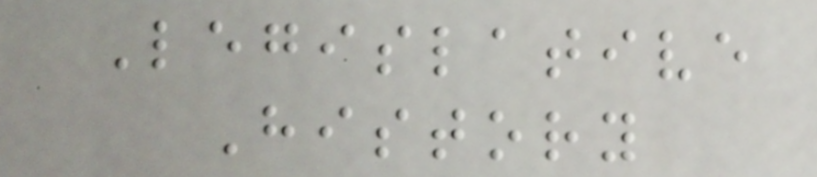Legislative
History
